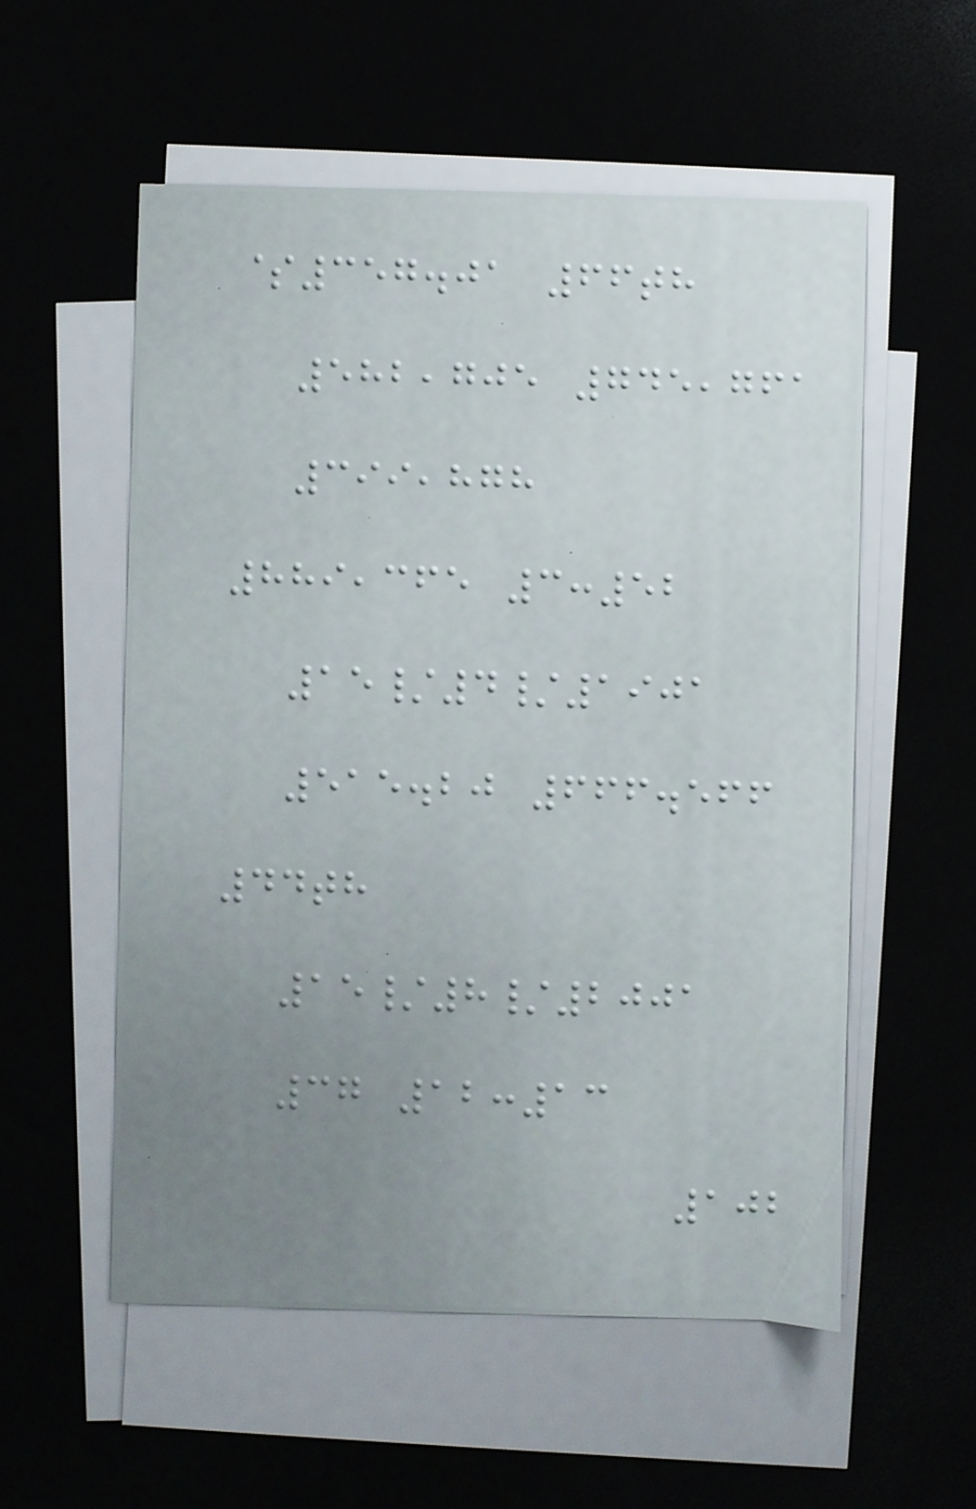$357.01 66th
582,705 745,761
399,878
889,365 3:52
15/4/1901
515.20 666.566
44th
15/8/2001
37 12:13
102
